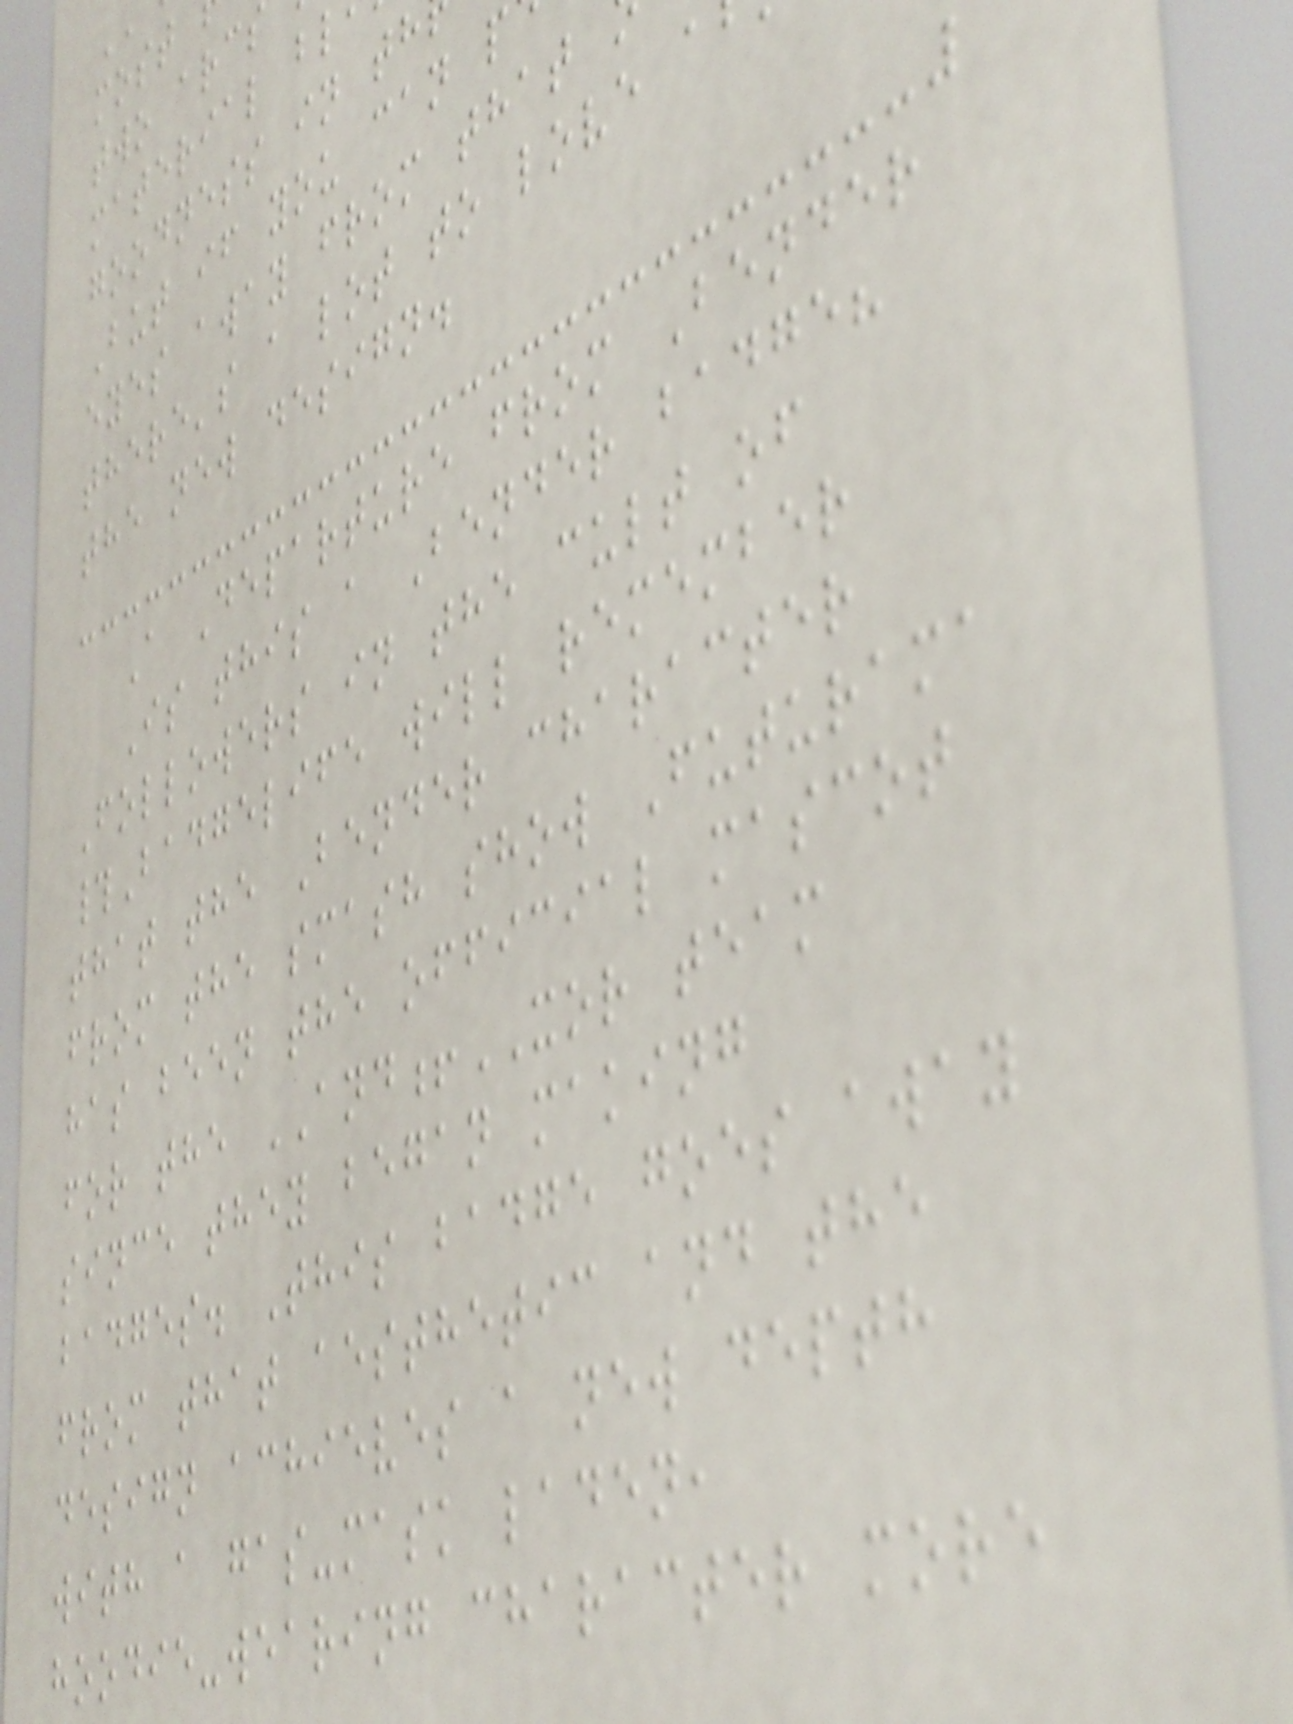two arcs
material bl
goodness in th
But if you can p
eyes away from that
there's a lot to love a
the new design.
A Departure from Bender
Is this a Bender badge?
Followers in the cult of
#Badgelife will remember
that the Bender character
from the smash show Futurama
has been the official mascot
for the AND!XOR team
since they began making
badges. This badge goes away
from that aesthetic and the
design achieves a new depth
with a gas-mask laden,
hoodie-wearing character more
